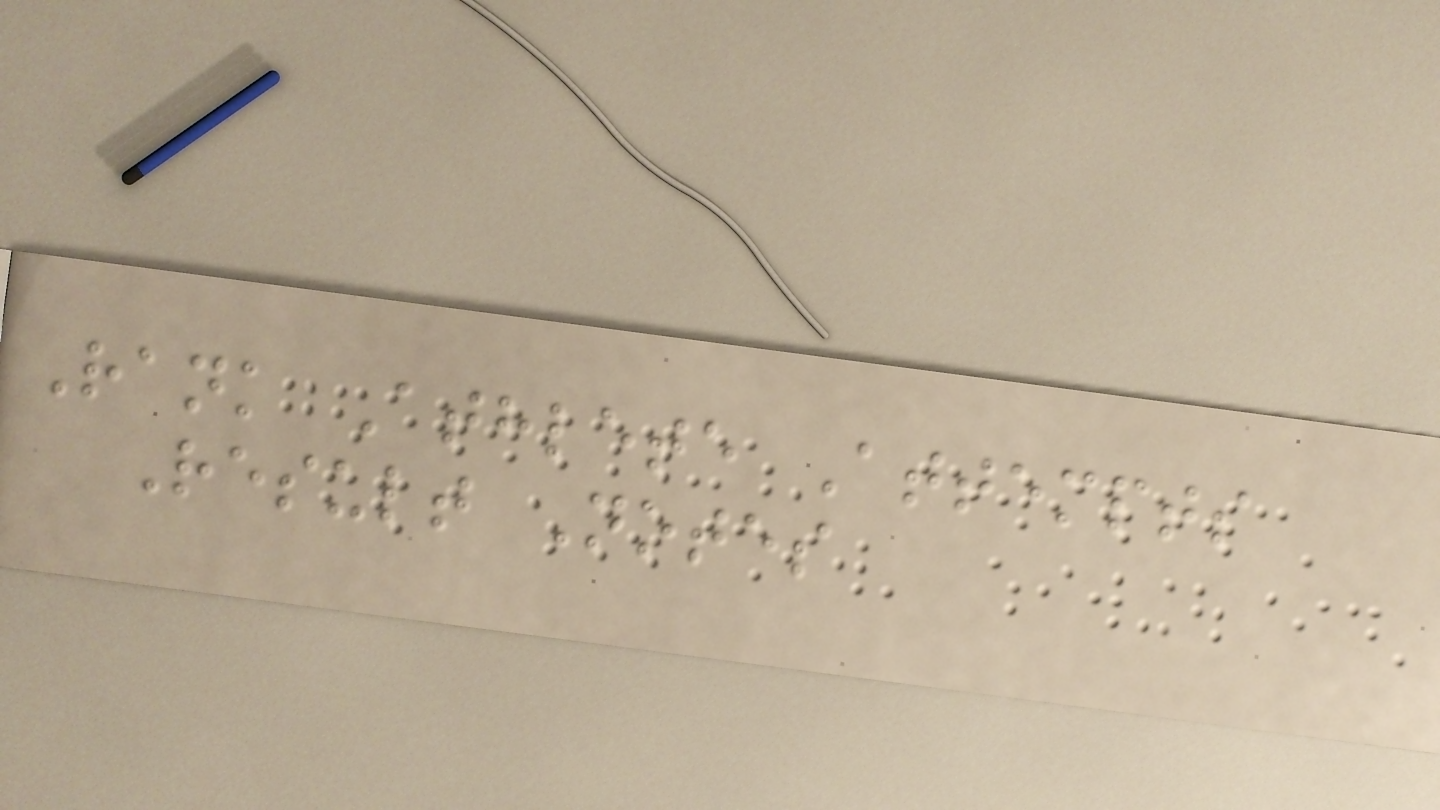Rank Athlete Attempts
Result Notes
